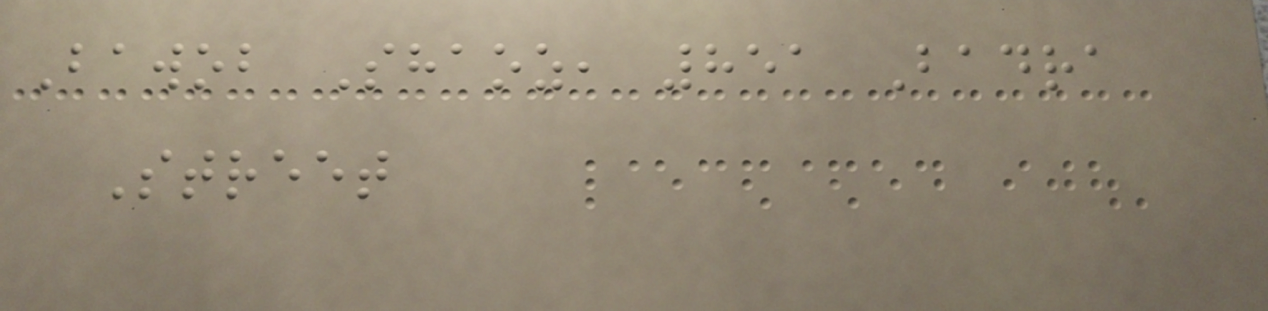Bawob Shaoz, 851 Badra
Street
